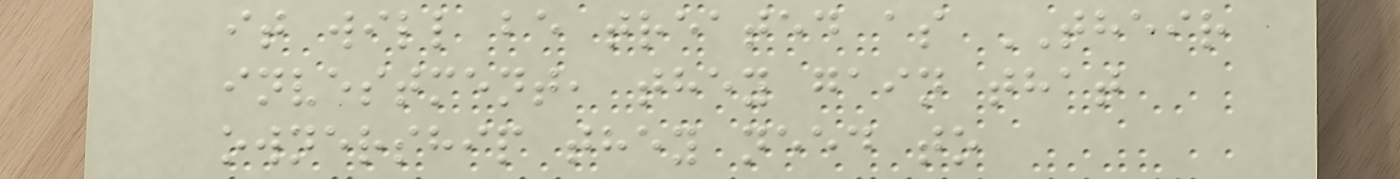it will be treated as THEIR
investment, they gain that
ownership they need to
